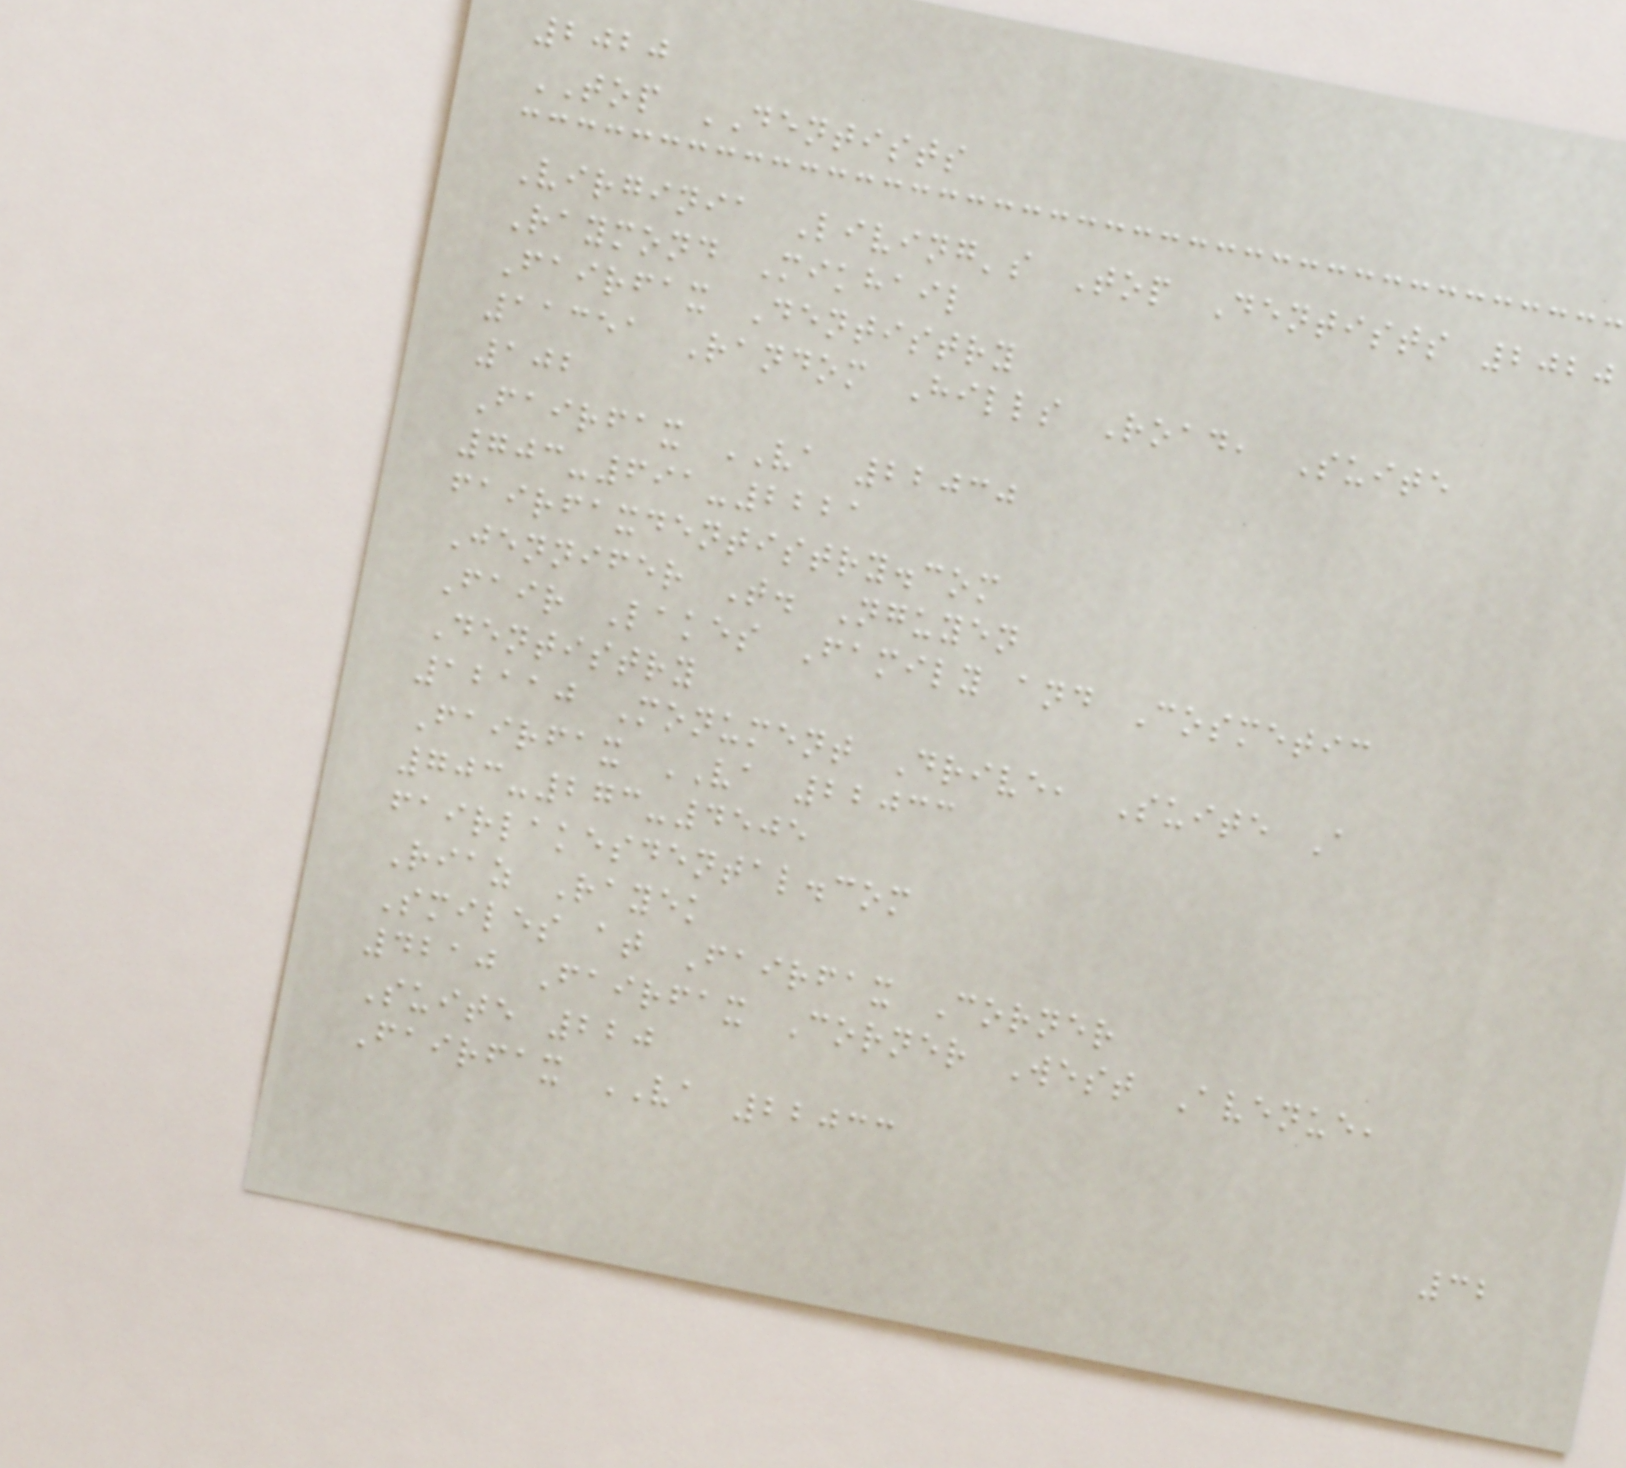2020
TOP DENTISTS
Virginia Living's Top Dentists 2020
Raymond Mikhail
Fairfax Dentistry
11351 Random Hills Road, Suite
102
Fairfax VA 22030
703-691-2221
fairfaxdentistry.com
Jennifer T. Nguyen
Fair Lakes Family and Cosmetic
Dentistry
12110 Monument Drive, Suite A
Fairfax VA 22033
703-273-4505
fairlakesdental.com
Riaz Rayek
Smiles at Fairfax Corner
4210 Fairfax Corner West Avenue,
Suite 220
Fairfax VA 22033
32
